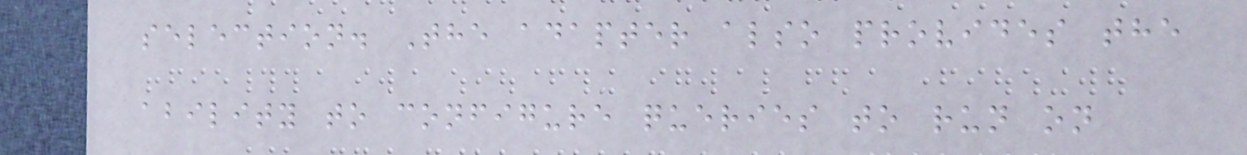selection. The adapter also provides the
ability to configure queries to run on
